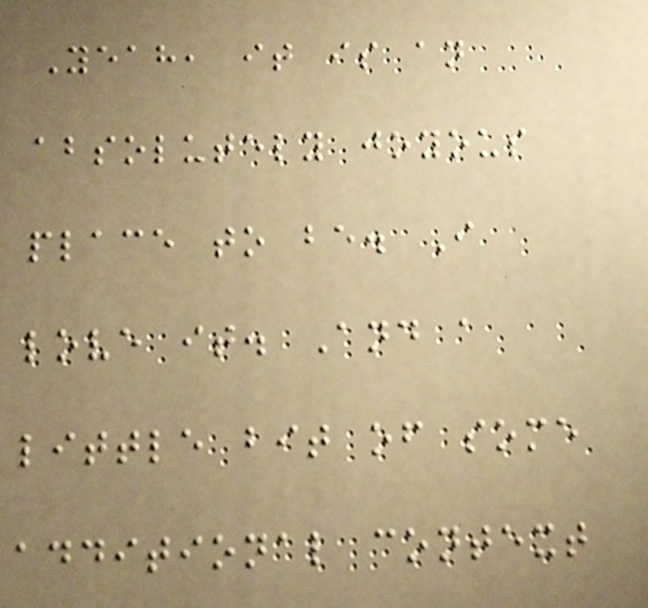Yeah, it is an
absolutely joyous
place to be. I
love it. And a
little bit of some
additional context
